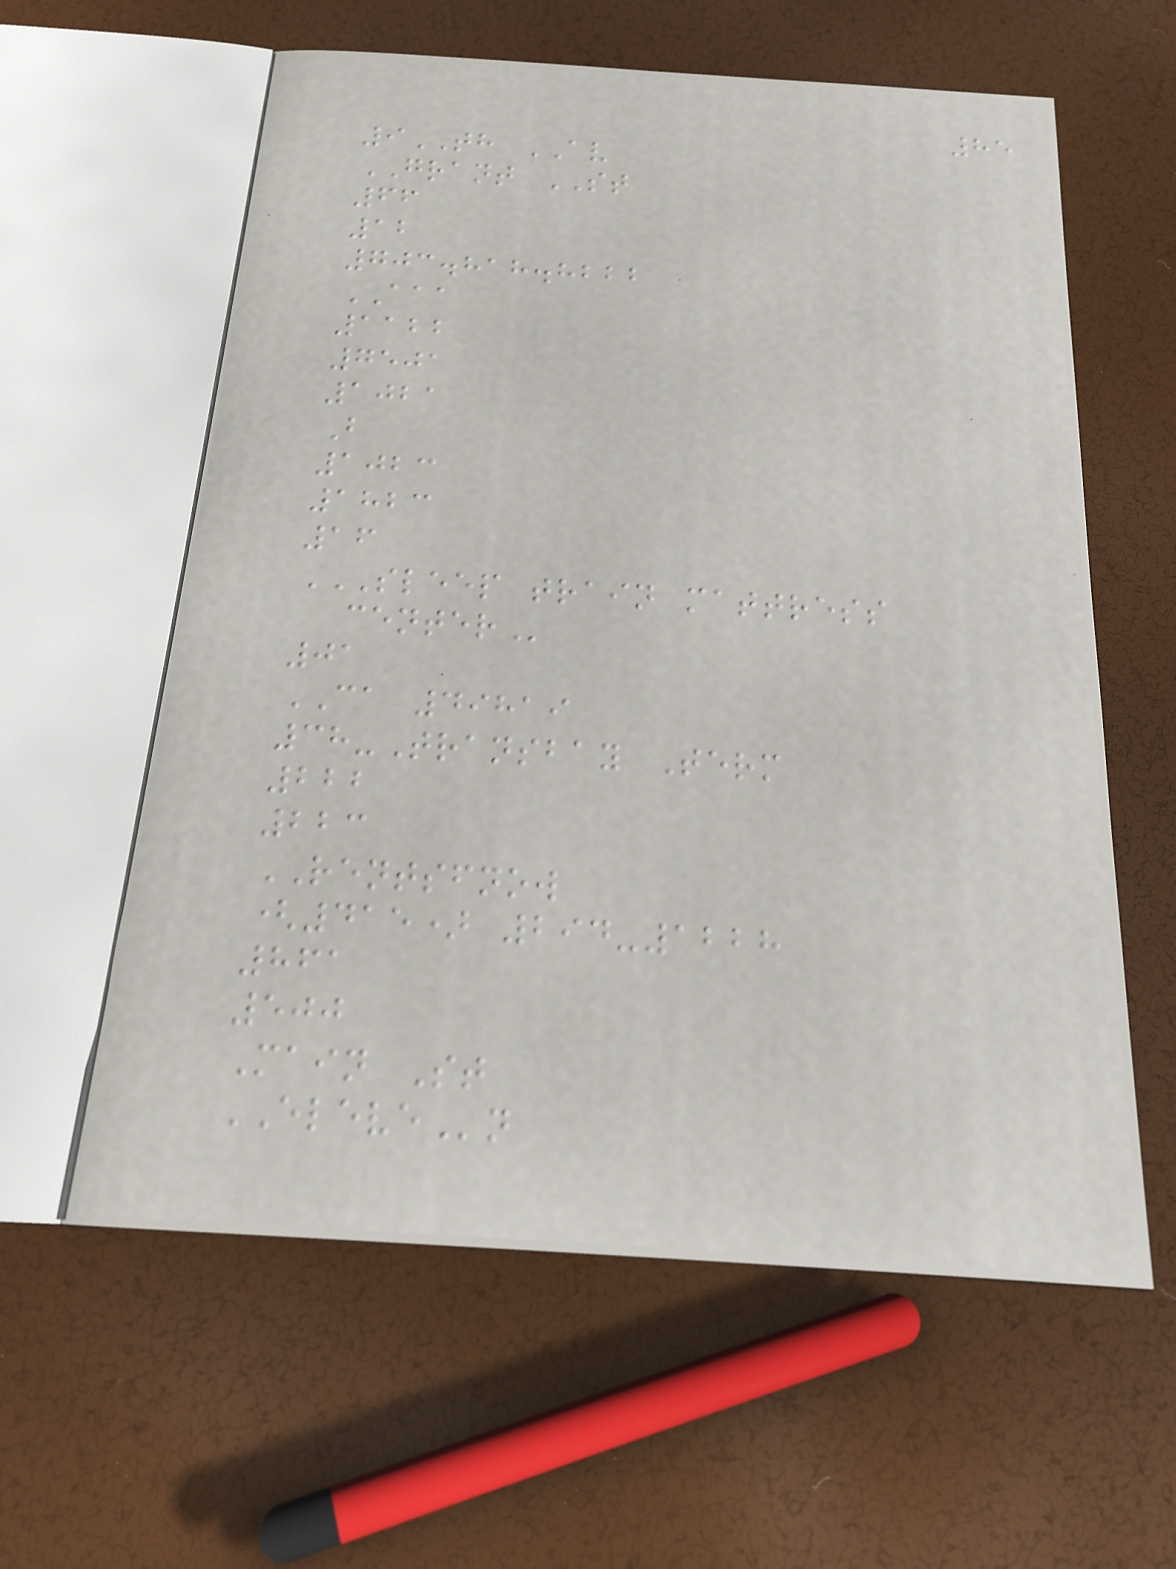85
9TH AV
GRANT ST
66
12
703.818.8222
AAA
1122
7501
1021
B
1023
1823
16
SLEEP TRAIN MATTRESS
CENTER
01
CA 49819
38-Transbay Term
222
223
RENTSFNOW
(415) 294-1228
861
500
Main St
ELEVEn
